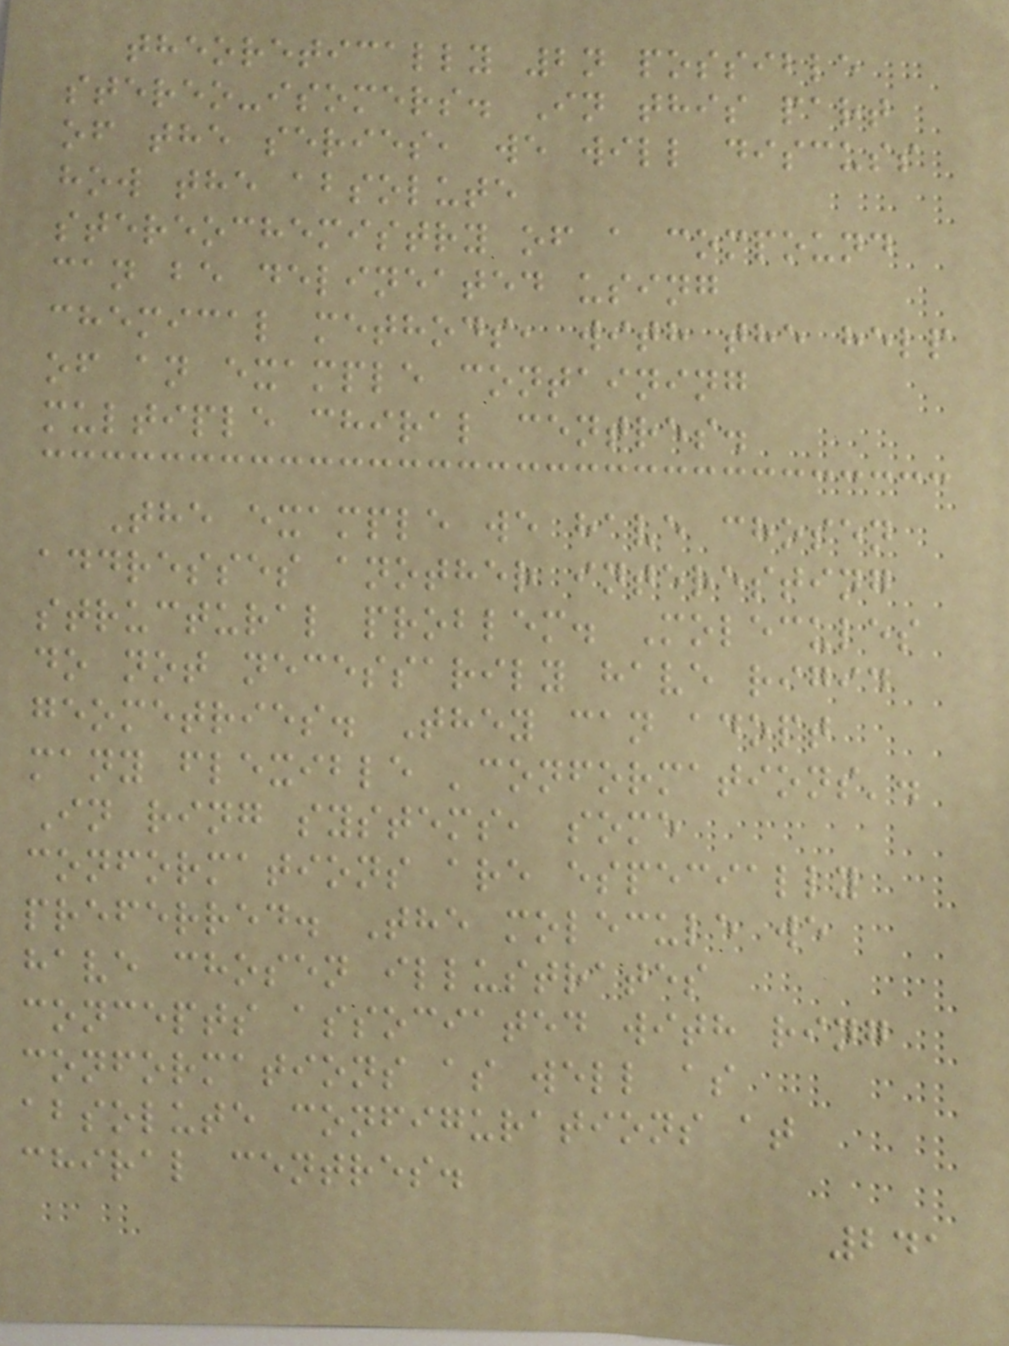theoretically 2n possible
stereo-isomers. In this part
of the series, we will discuss
how the absolute
stereochemistry of a compound
can be delineated using
chemical methods, with the help
of an example containing
multiple chiral centres.
The example we have chosen
addresses another interesting
structural problem. Molecules
do not necessarily have rigid
geometries. They can adopt
many flexible 'conformations'.
In ring systems, some
conformations are especially
preferred. The molecule we
have chosen illustrates
concepts associated with ring
conformations as well as
absolute configurations at
chiral centres.
241
